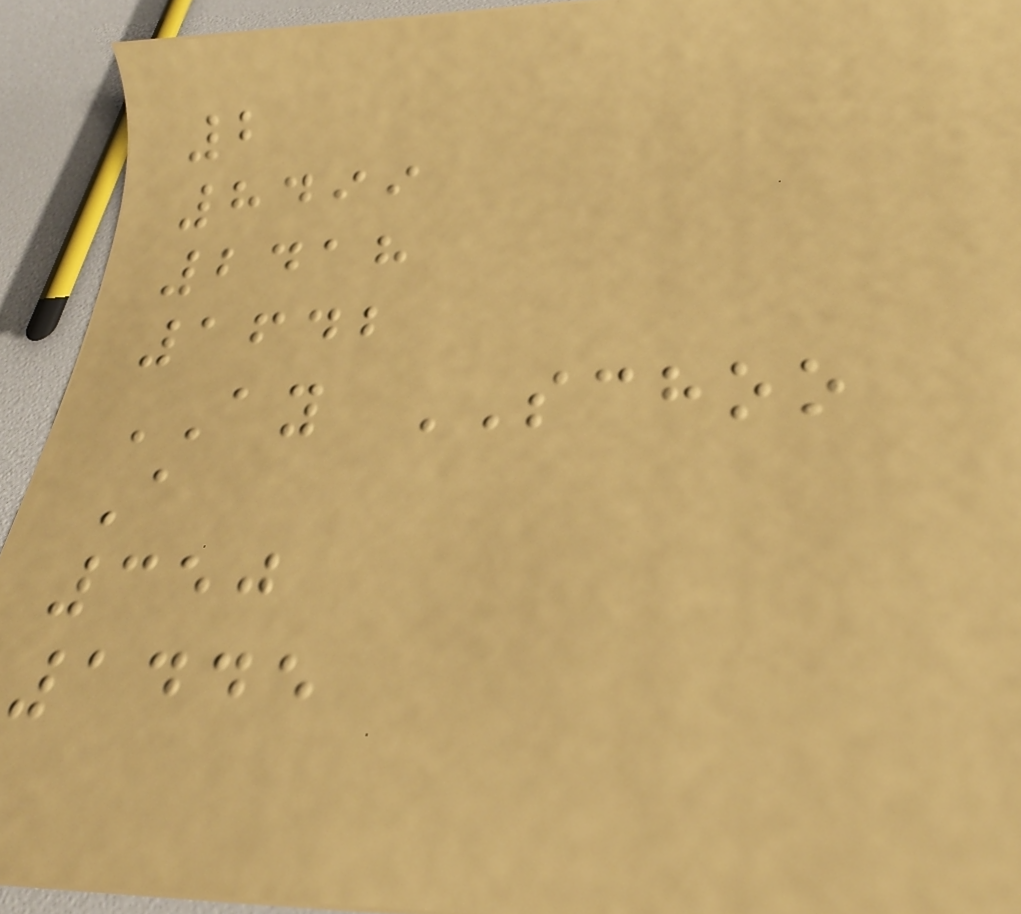2
8499
2418
1642
AY SCHOO
A
350
1445
